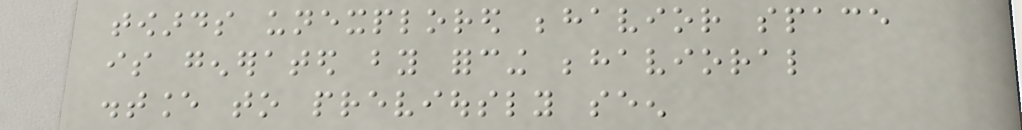towards unexplored behavior space
is generated by forcing behavioral
distance to previously seen
